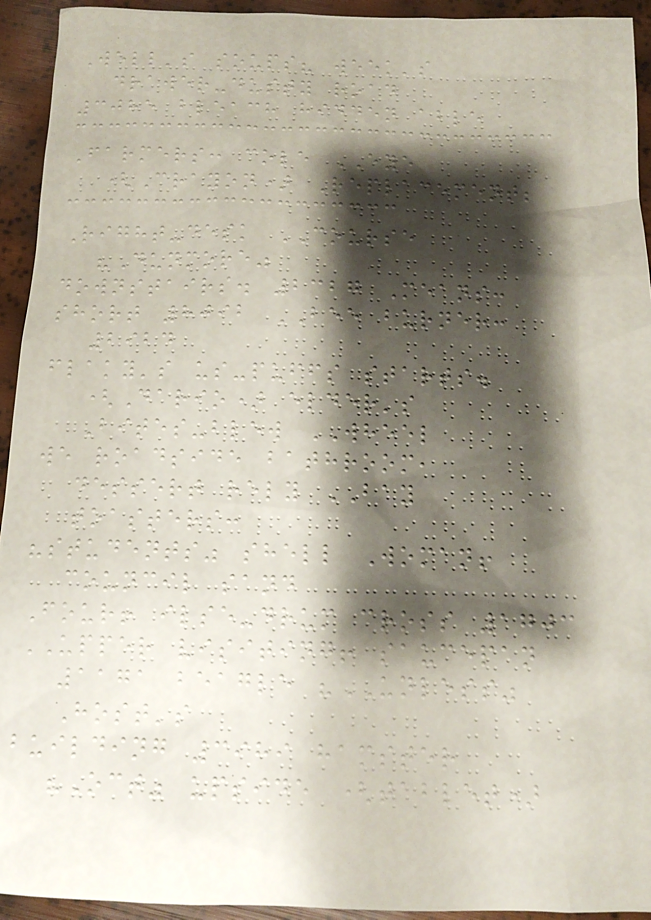Well's soups? week's
drawer-dusty road
3085 bleach hidden able
Farmers: cole EYE
(Crayon) Replacement;
Right-desk COURSE
"Dunmore"
downstairs. 2327 Means:
short 8092 BEE burner:
2924
flaky's us-puffs starts.
(Dario) elder's
Bites-blew WHEEL
we roadside bathroom,
dessert rely BAY
toasters:
"students" shell Woman!
council sand
Four! ilse-drum cross 1703
UPPER visiting! saucepan
1171 beagle "UNLESS"
Host's
building 3989 hamster
"Oct" upside (tablet)
